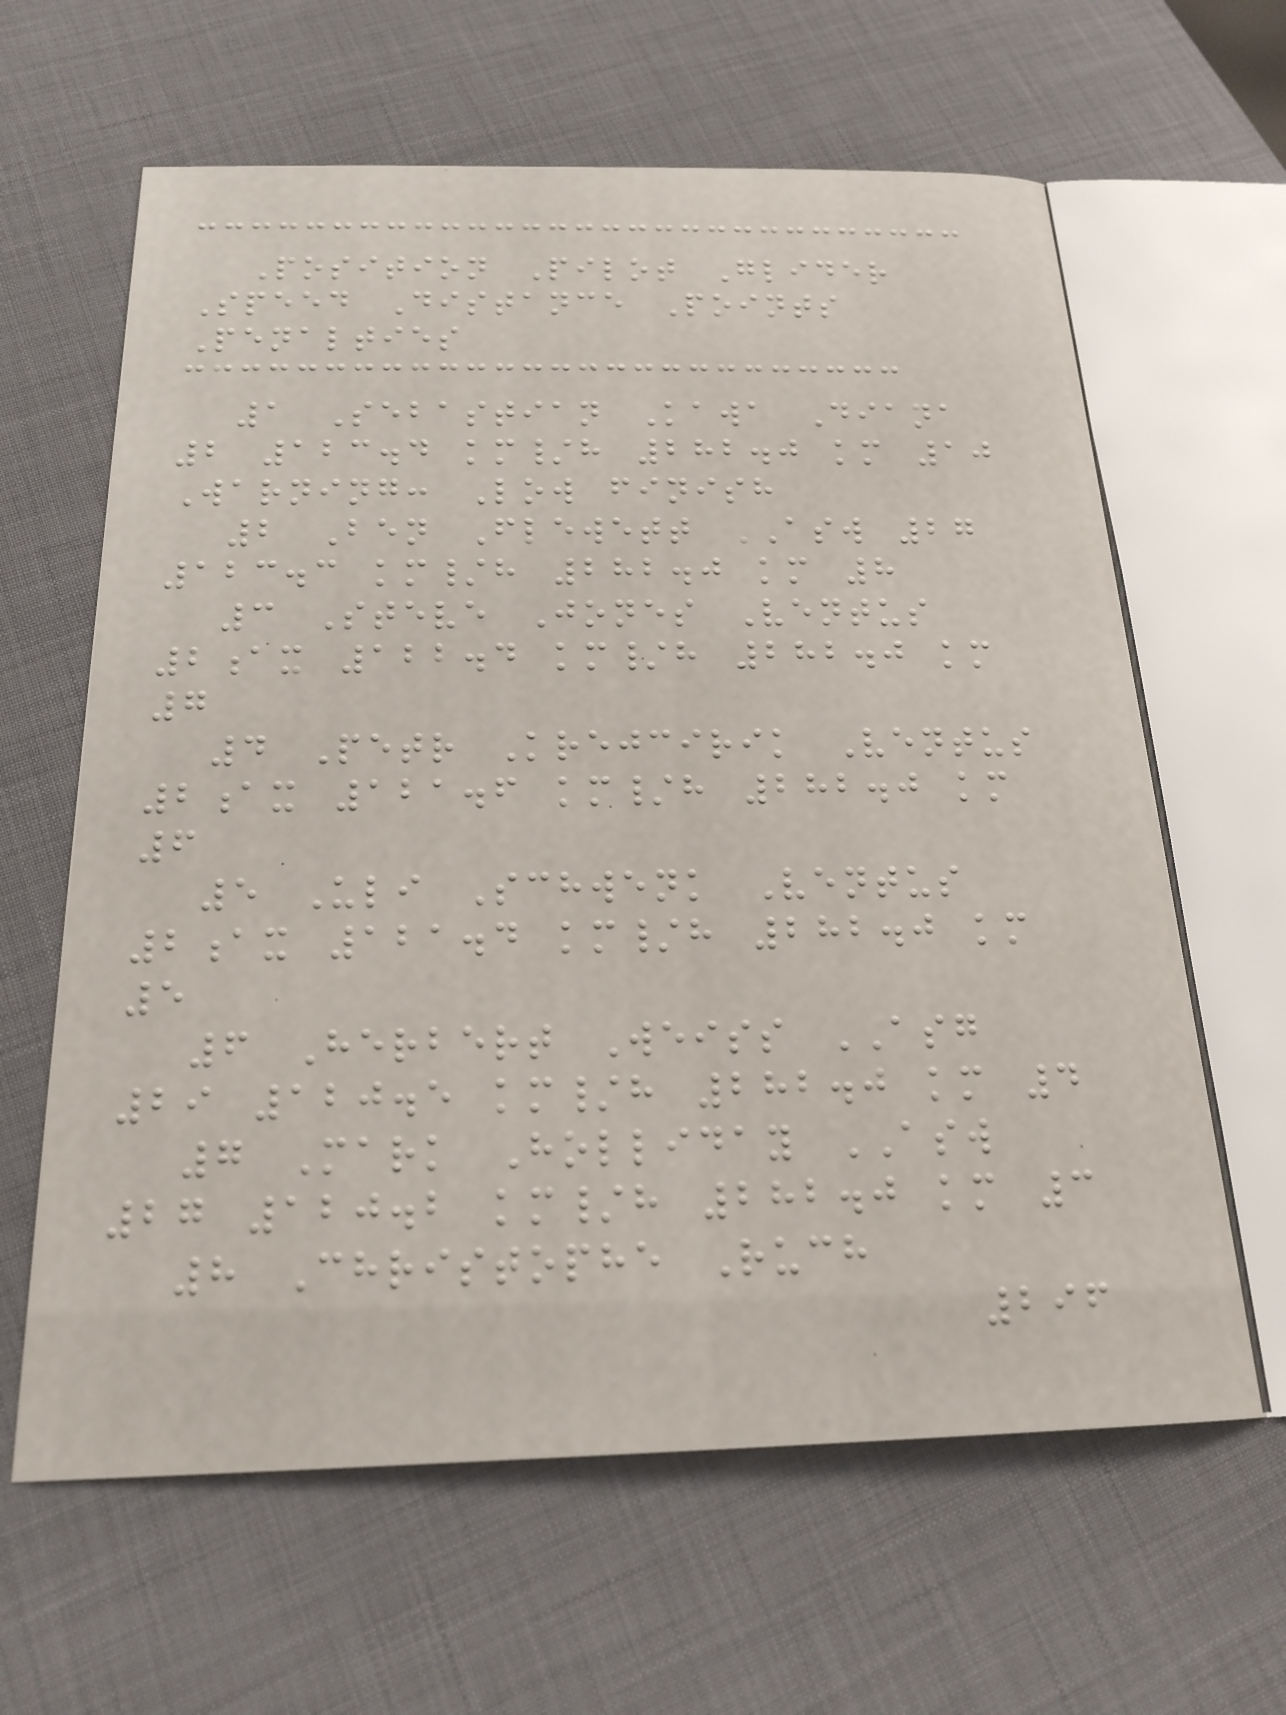Position Pilot Glider
Speed Distance Points
Penalties
1 Sebastian Kawa Diana
2 123.4 km/h 282.0 km 10
Warning: Low finish
2 Ben Flewett ASW 27
123.3 km/h 282.0 km 8
3 Steve Jones Ventus
2ax 122.4 km/h 282.0 km
7
4 Petr Krejcirik Ventus
2ax 121.6 km/h 282.0 km
6
5 Uli Schwenk Ventus
2ax 121.4 km/h 282.0 km
5
6 Herbert Weiss ASG
29 120.5 km/h 282.0 km 4
7 Mark Holliday ASW
27 120.2 km/h 282.0 km 3
8 Christophe Ruch
296
